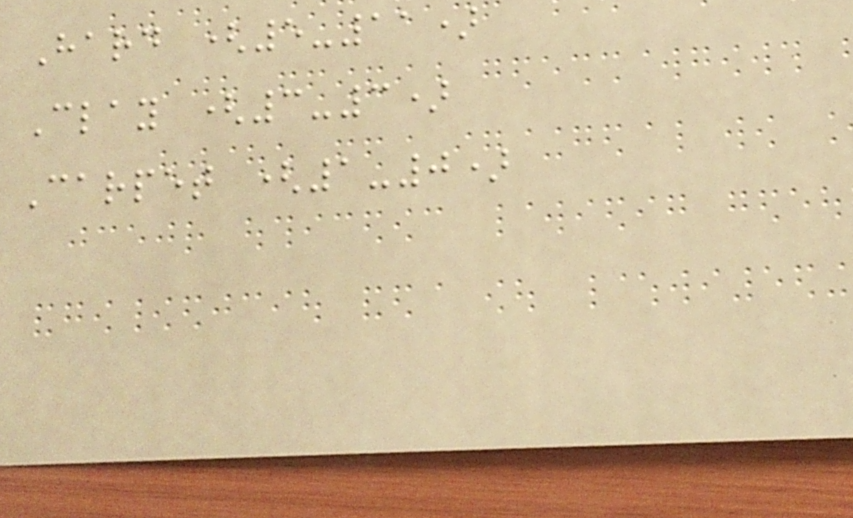Hard (5-11)
Clay (3-3)
Carpet (1-0)
